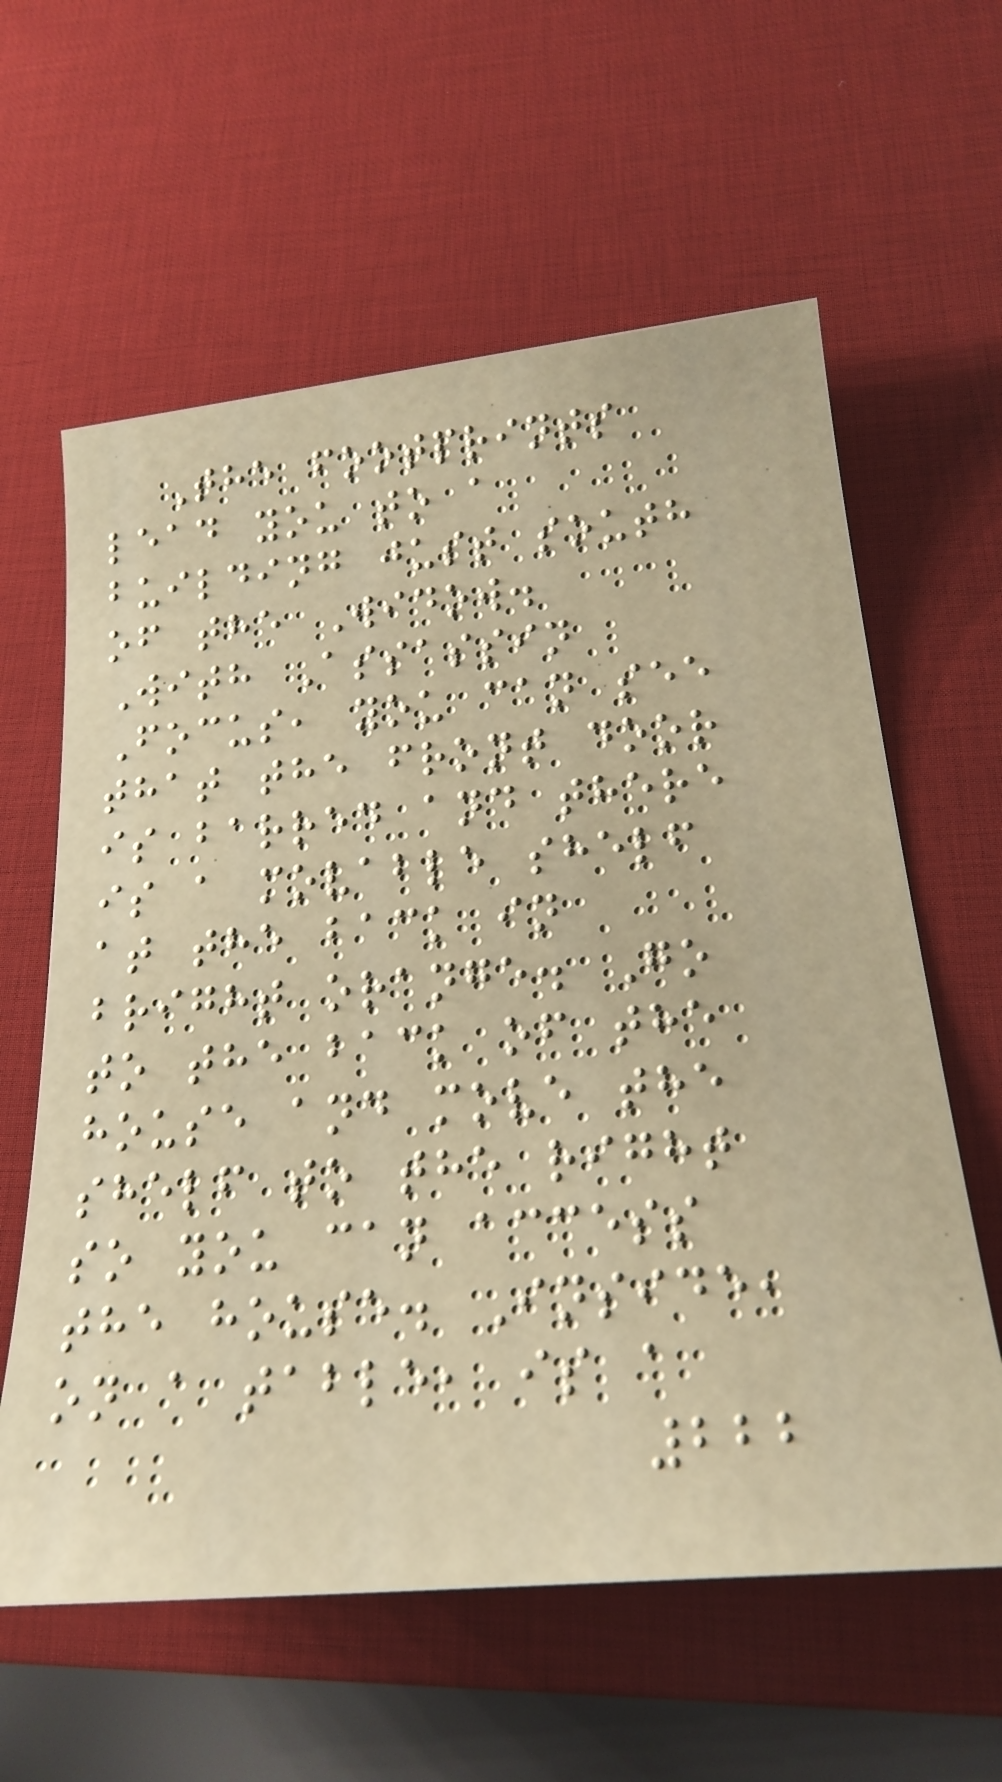The footprints
lead you to a
building just south
of the Widow.
With Assassin
Focus, you can see
that the front door
is barred and there
is a movable shelf
at the back in
bright orange. Go
to the back of the
house and move the
shelf to the right
so you can access
the house. Inside,
on a table, is a
222
